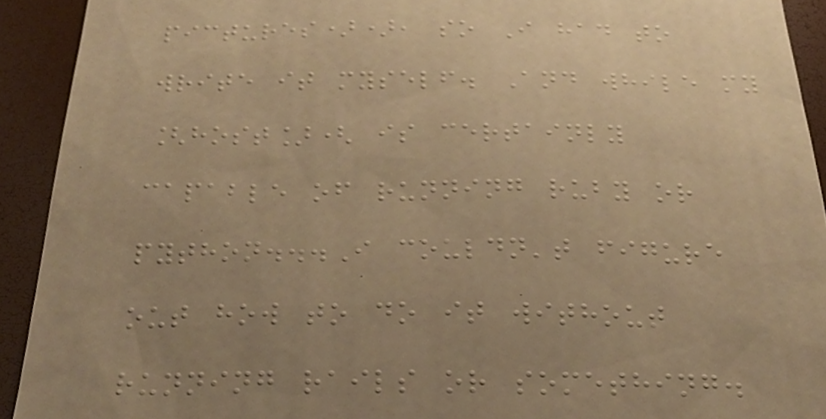pictures)), so I had to
write it myself. And while my
[host]( is certainly
capable of running ruby or
python...I couldn't figure
out how to do it without
running rails or something.
